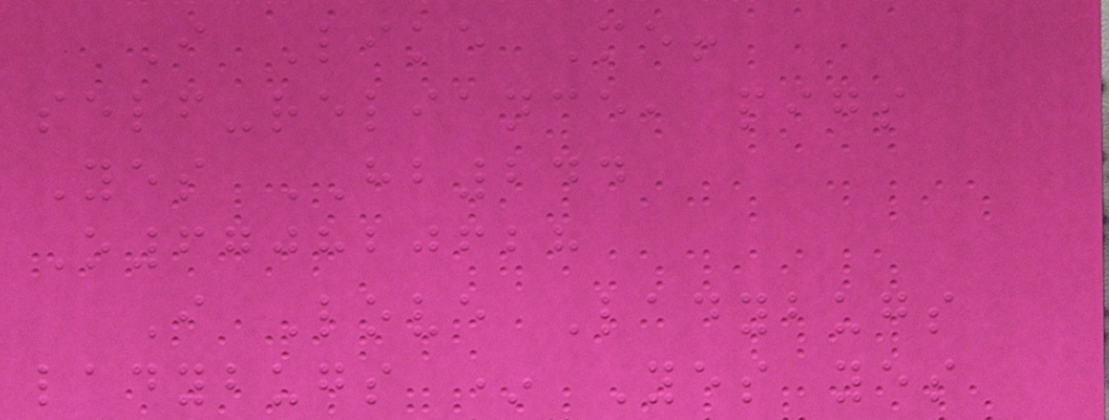I Like Me!
self-reliance, pigs
Yes HB244
O670820628
I Love Ladybugs
ladybugs * Yes yes
